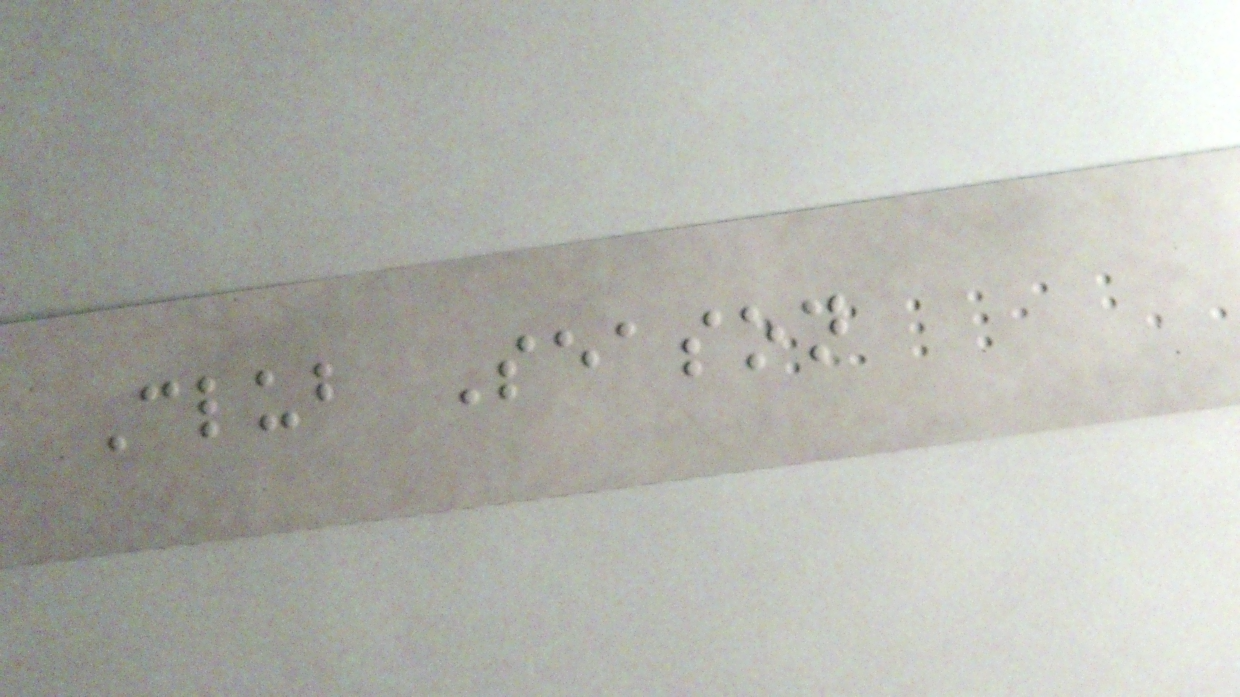Club Season
